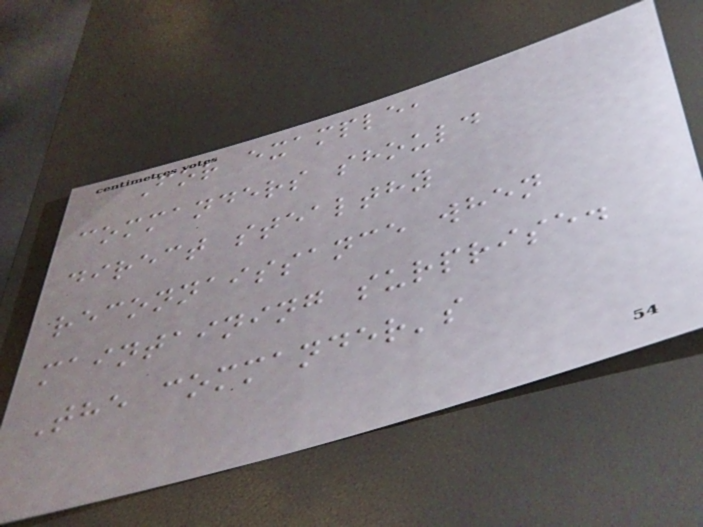For example,
commanders should
direct stealthy
reconnaissance when
maintaining surprise.
The commander's
